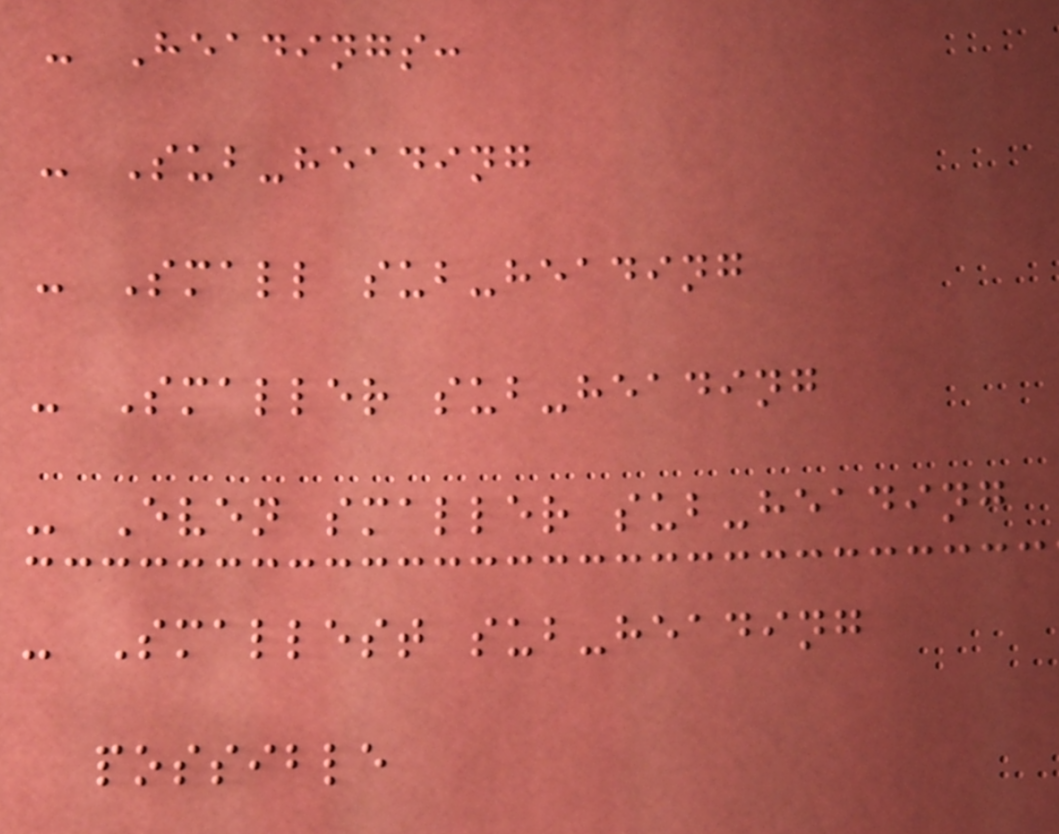- Headings:
- Sub-heading
- Small sub-heading
- Smaller sub-heading
- Even smaller sub-heading
- Smallest sub-heading
possible
